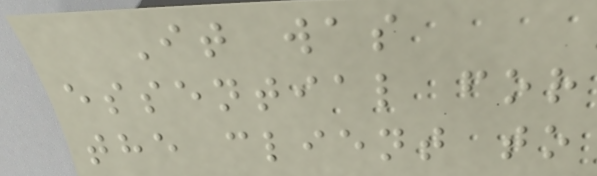It was
essential for
the client to
